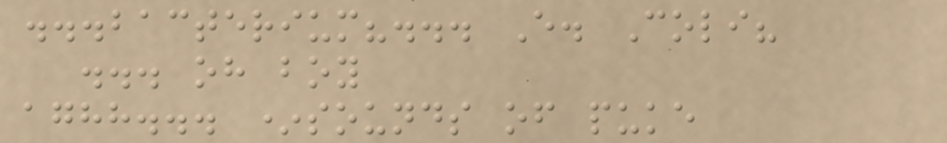...bacterium?... E. Coli?
... oh boy
aghh... *sounds of puke
